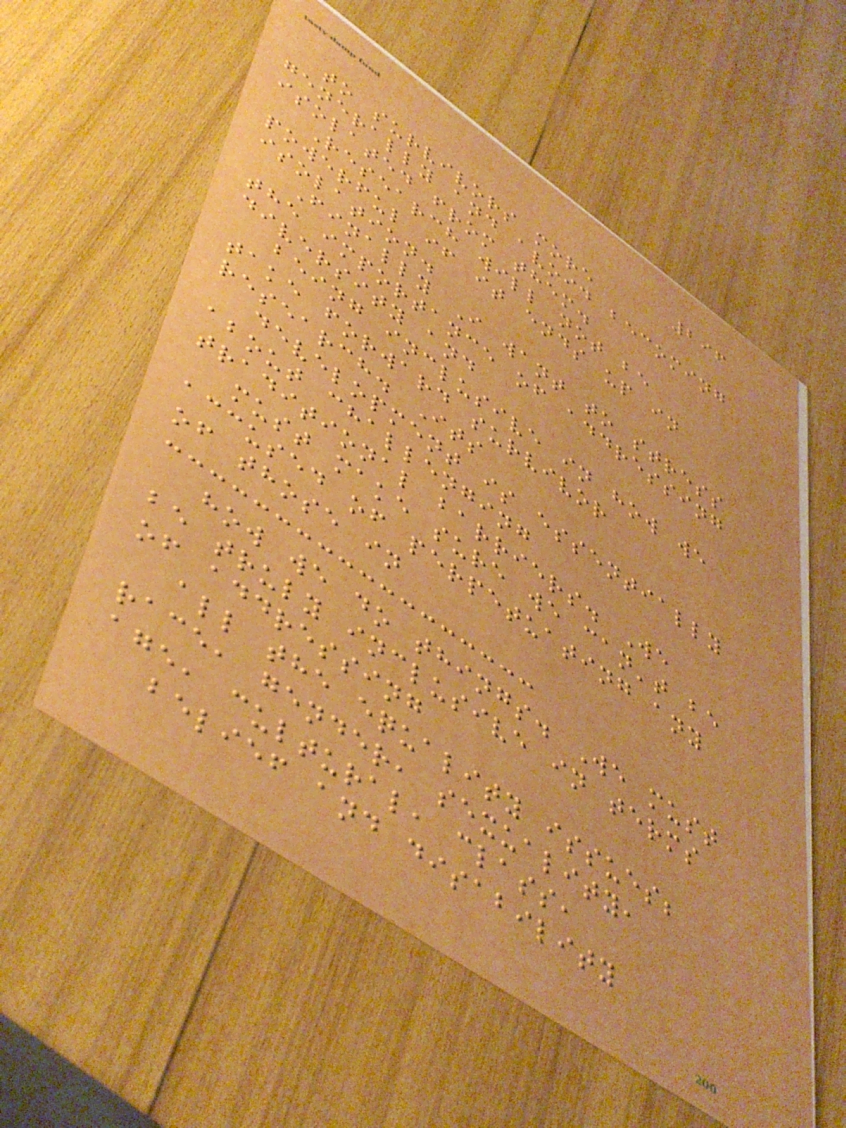296
to survivors more
generally and avoid becoming
isolated from them.
Research will not be
powerful if it ends up in
isolation.
Finally I want to stress
the importance of addressing
diversity and
being inclusive in how we
take forward survivor
research. Its
development is essentially
about challenging
traditional barriers. We
must make sure we can't be
accused of perpetuating any
of those in
how we do things. We must
be truly inclusive in terms
of addressing
all the equality issues;
race, gender, sexuality,
age, cultural, class,
belief and disability
